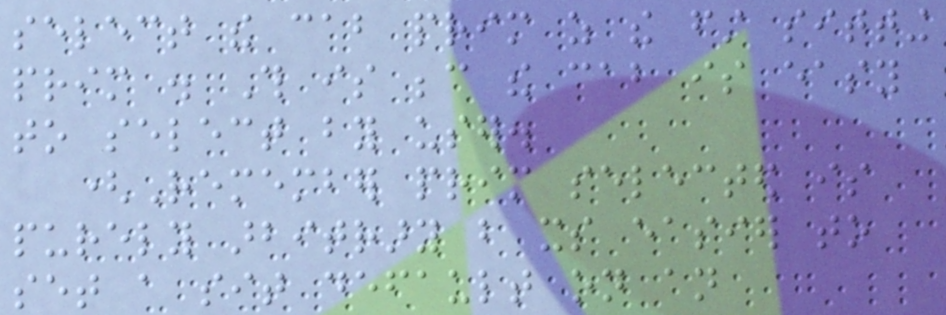select the cab prim as the first sitting
prim . This is because the cab is easy
to select by user.
(Remember prim selected is
purely arbitrary but its easier to
set a sit default on an
